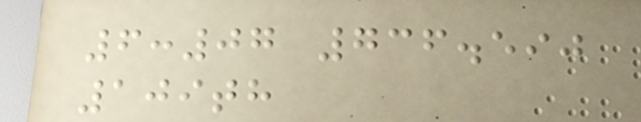6:07 736.590
109th
